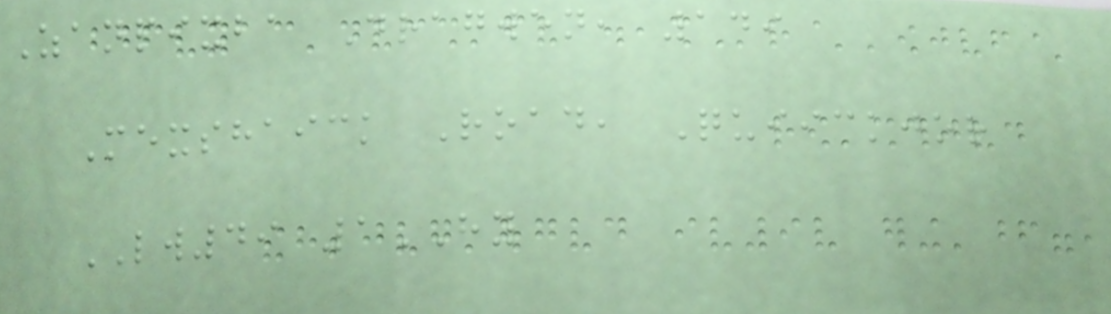Zanpixba Dragwen, 149
Mexshaick Road, Quiickjor
LW49 1HY
